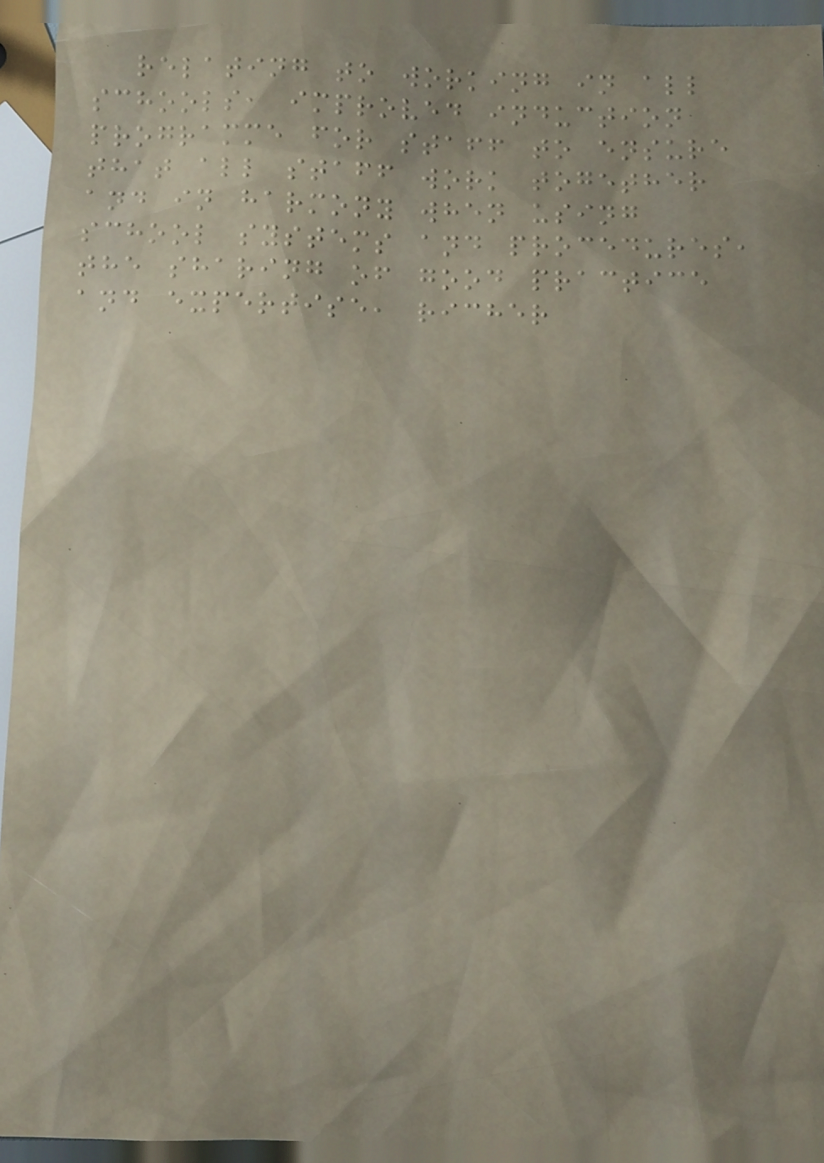relating to working in all
schools, improved induction
programme for staff to ensure
that all staff work together
and in harmony when using
school systems and procedures,
the sharing of good practice
and expertise, richer
